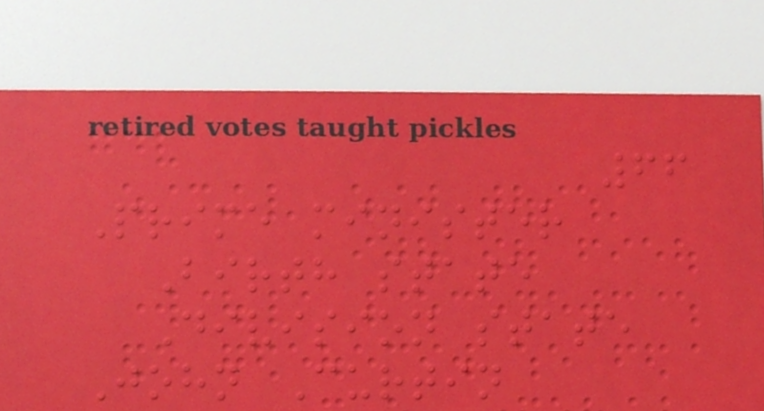66
Prime minister
Birth state
Division state
John Curtin
